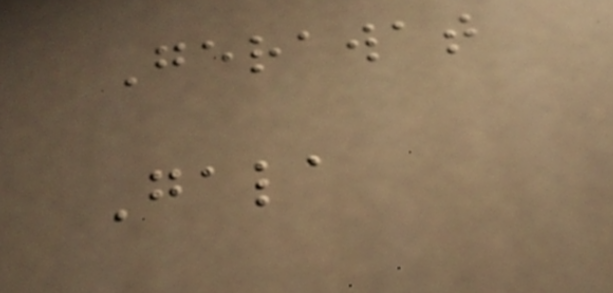Gerawat
Gala
